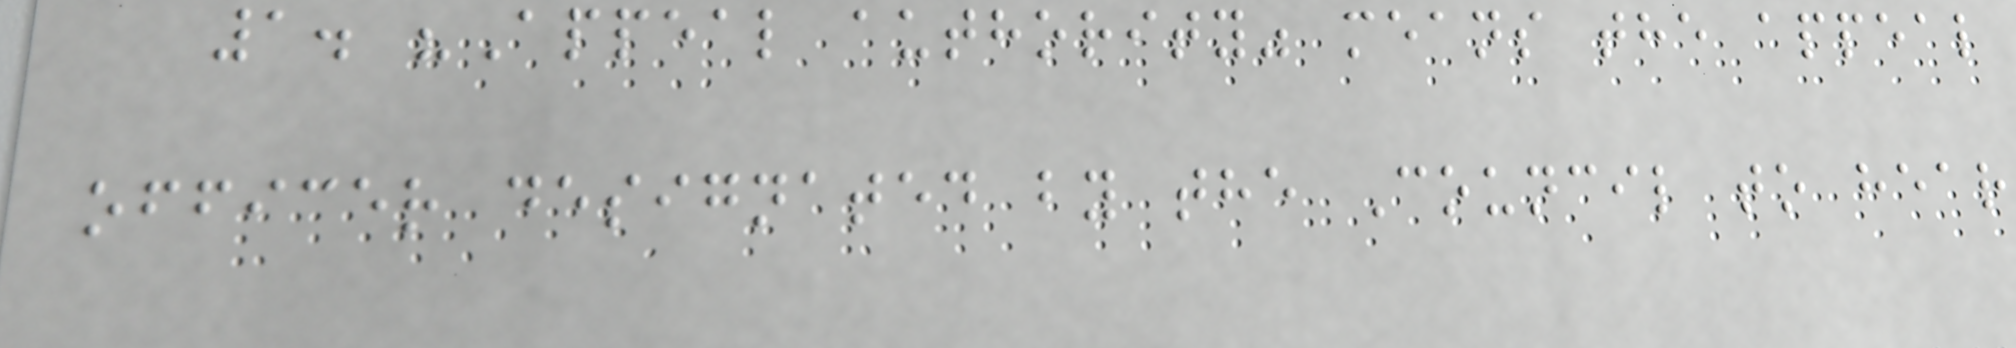1. "Appeal authority" means the appeal
officer designated by the Council to hear
